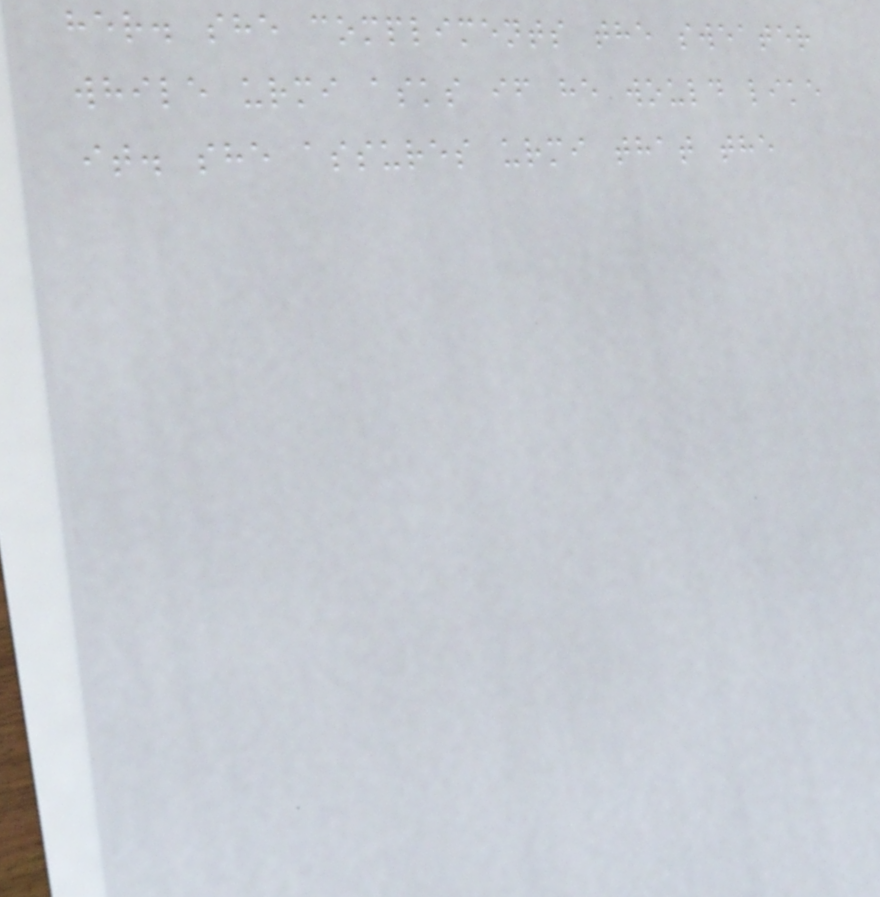her. she compliments the sweater
while urmi asks if he would like
it. she assures urmi that the
